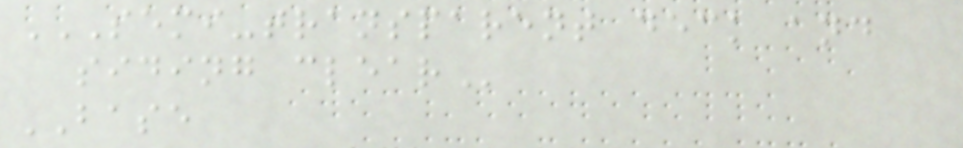SEMI-TRANSPARENT DECK AND
SIDING CLEAR
BASE
